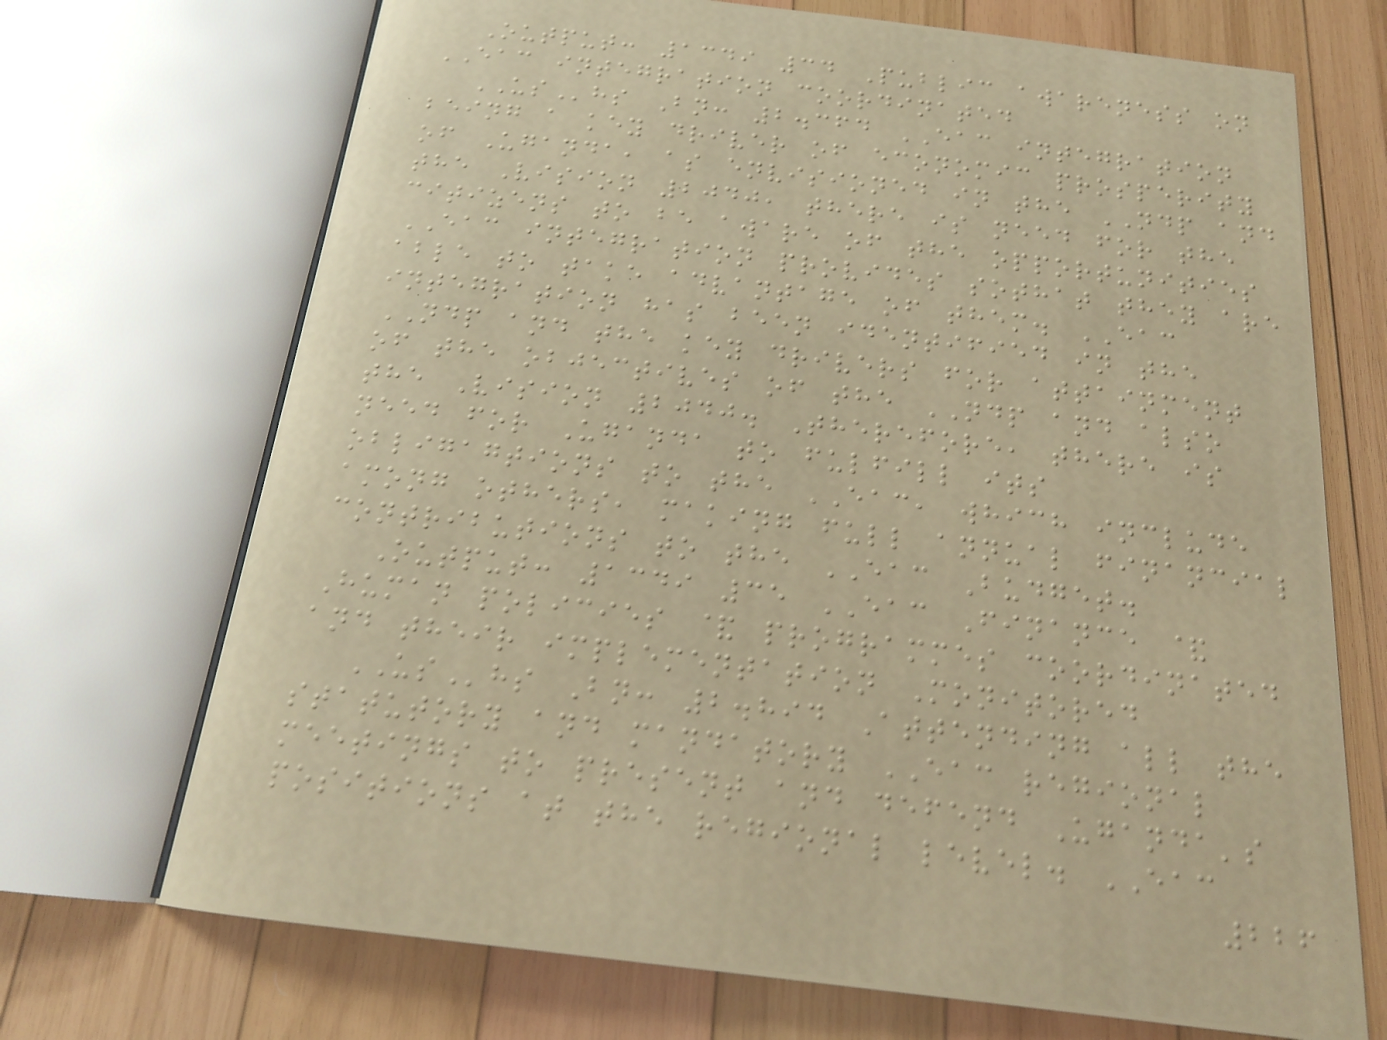Output: 1349 34 Public awareness on
EAC integration coordinated
UShs Bn: 2.364 EAC integration
being a key driver of economic prosperity
of Uganda, as envisioned in the NDP and
the Vision 2040, there is need for the
citizens to be aware of the opportunities
EAC integration provides sothat they are
able to take advantage of them. EAC
integration has been identified in the
NDP and the key drivers for attainment
of the objectives of the NDP and also
the Vision 2040. Therefore, there is
need for Uganda to fulfill its
obligagtions to the EAC, which include
among others, making full annual financial
contributions to the EAC Budget.
Output: 1349 35 EAC Finance &
Human policies & programmes coordinated
and their implementation Monitored
UShs Bn: 2.894 Attending all the
statutory and mandatory EAC regional
meetings to present and defend Uganda's
positions at the regional level. EAC
226
